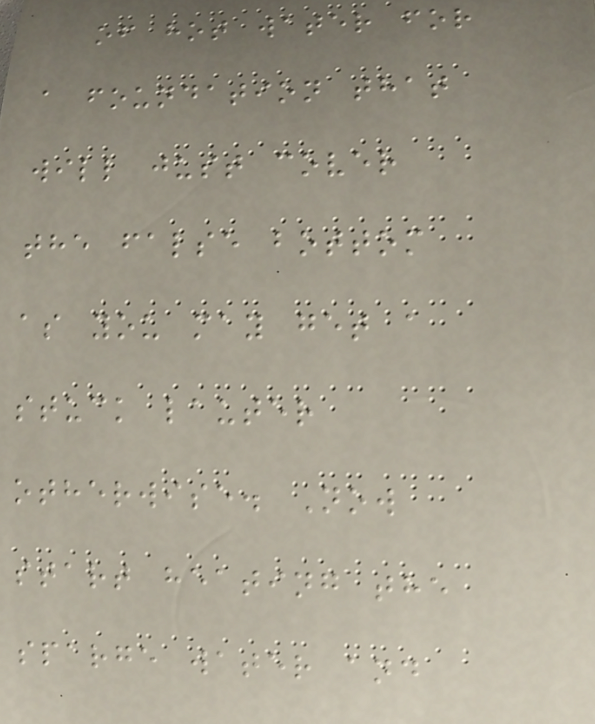of hot water for
a foundation that
will just cover
the false bottom
as you may get a
stuck lauter
otherwise. Now
start heating the
sparge water and
